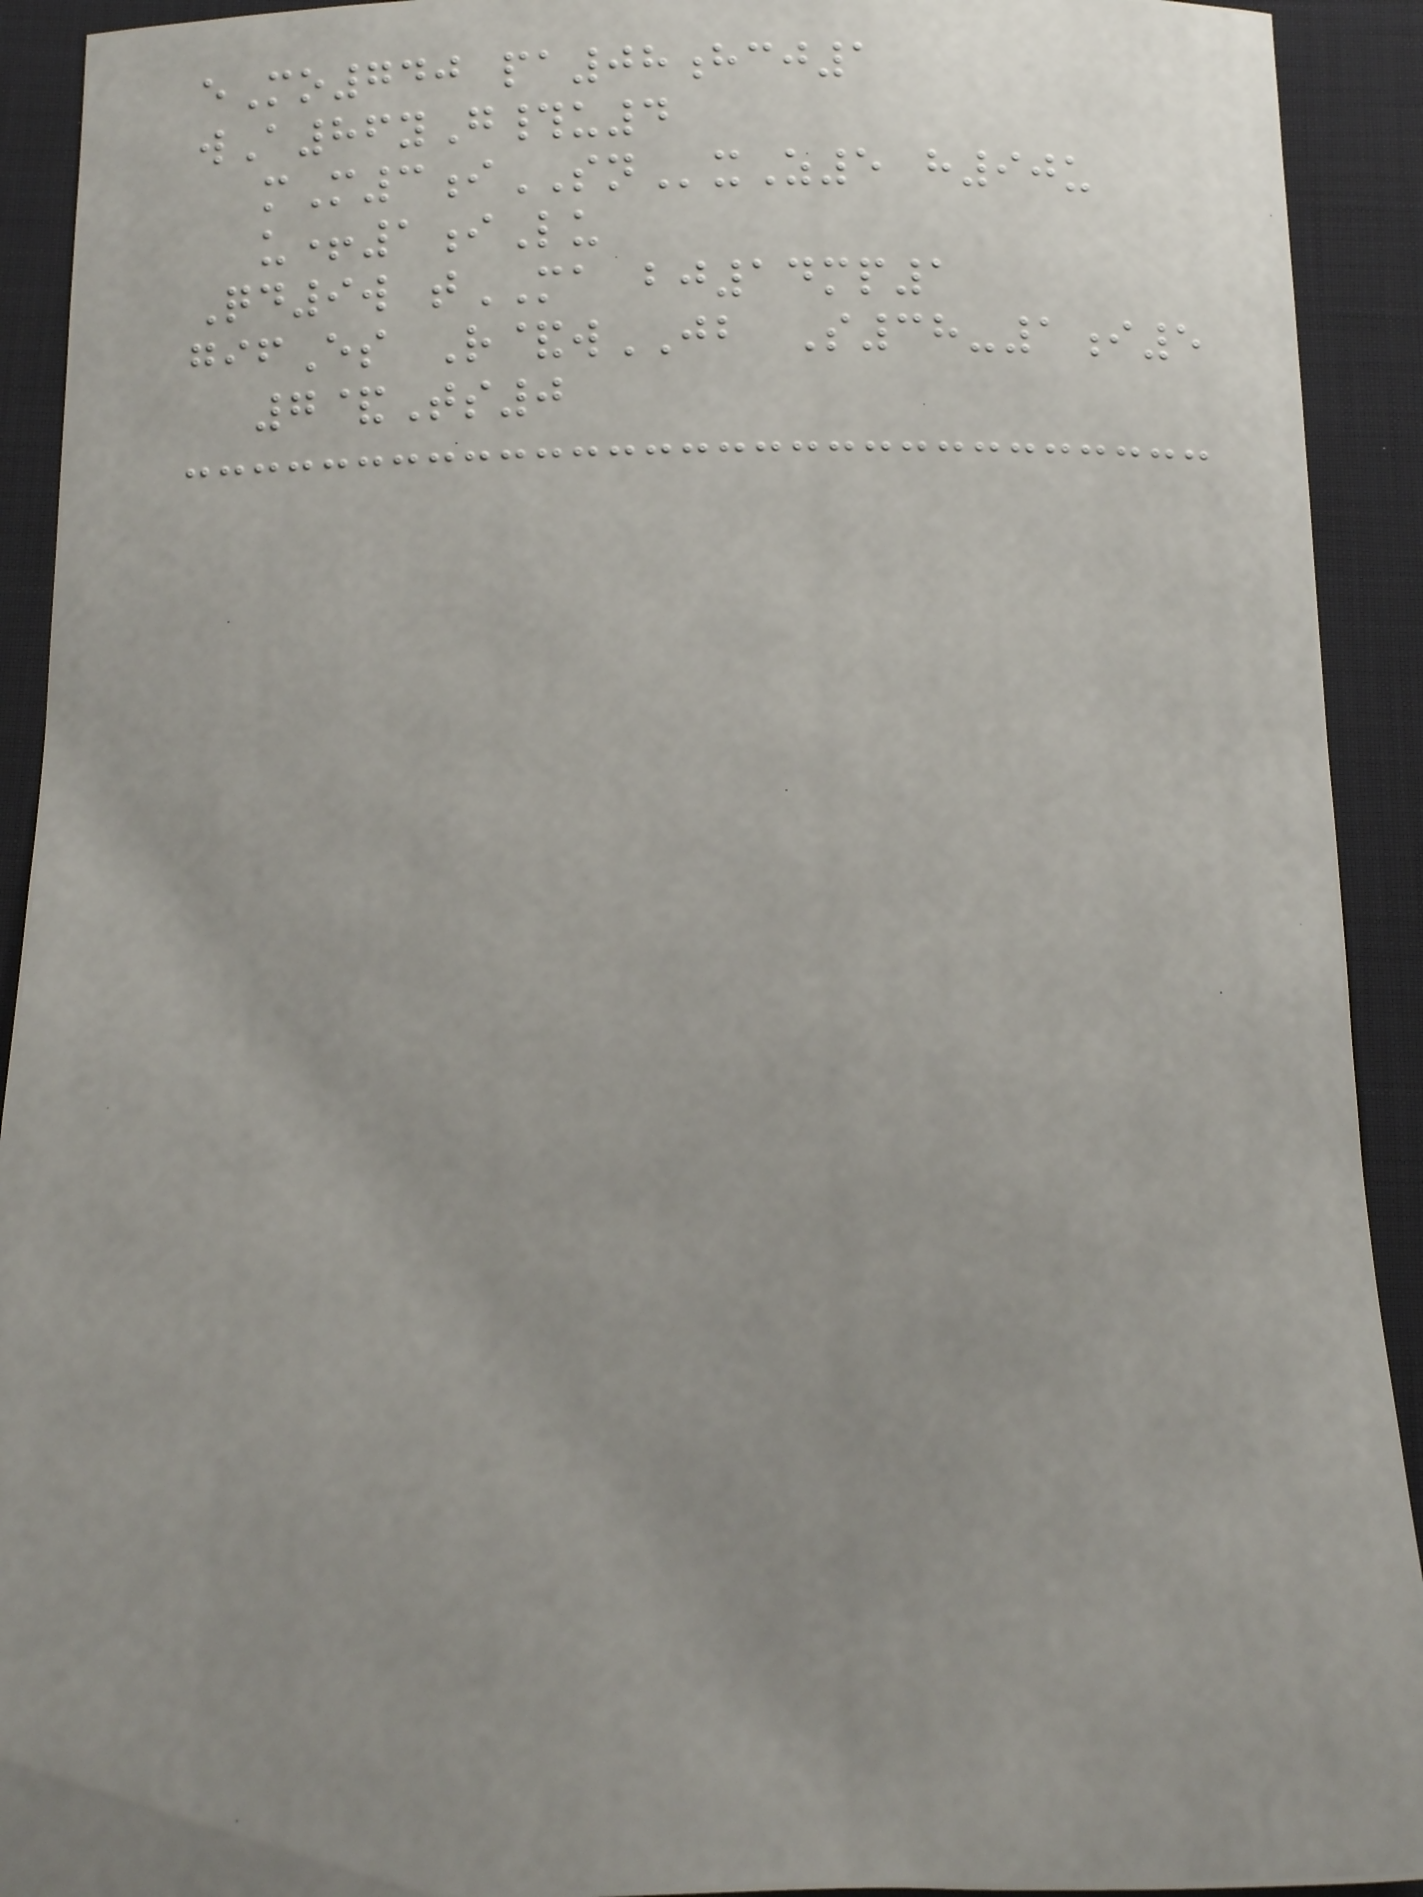eMo740 pa08hcj1
wA86yG#u4
mM3iSNxZ5 h90u
u+1iLu
Qd9w tMA bj14mp1
gifEs R&wJB S38-1i5
7&Ts0
